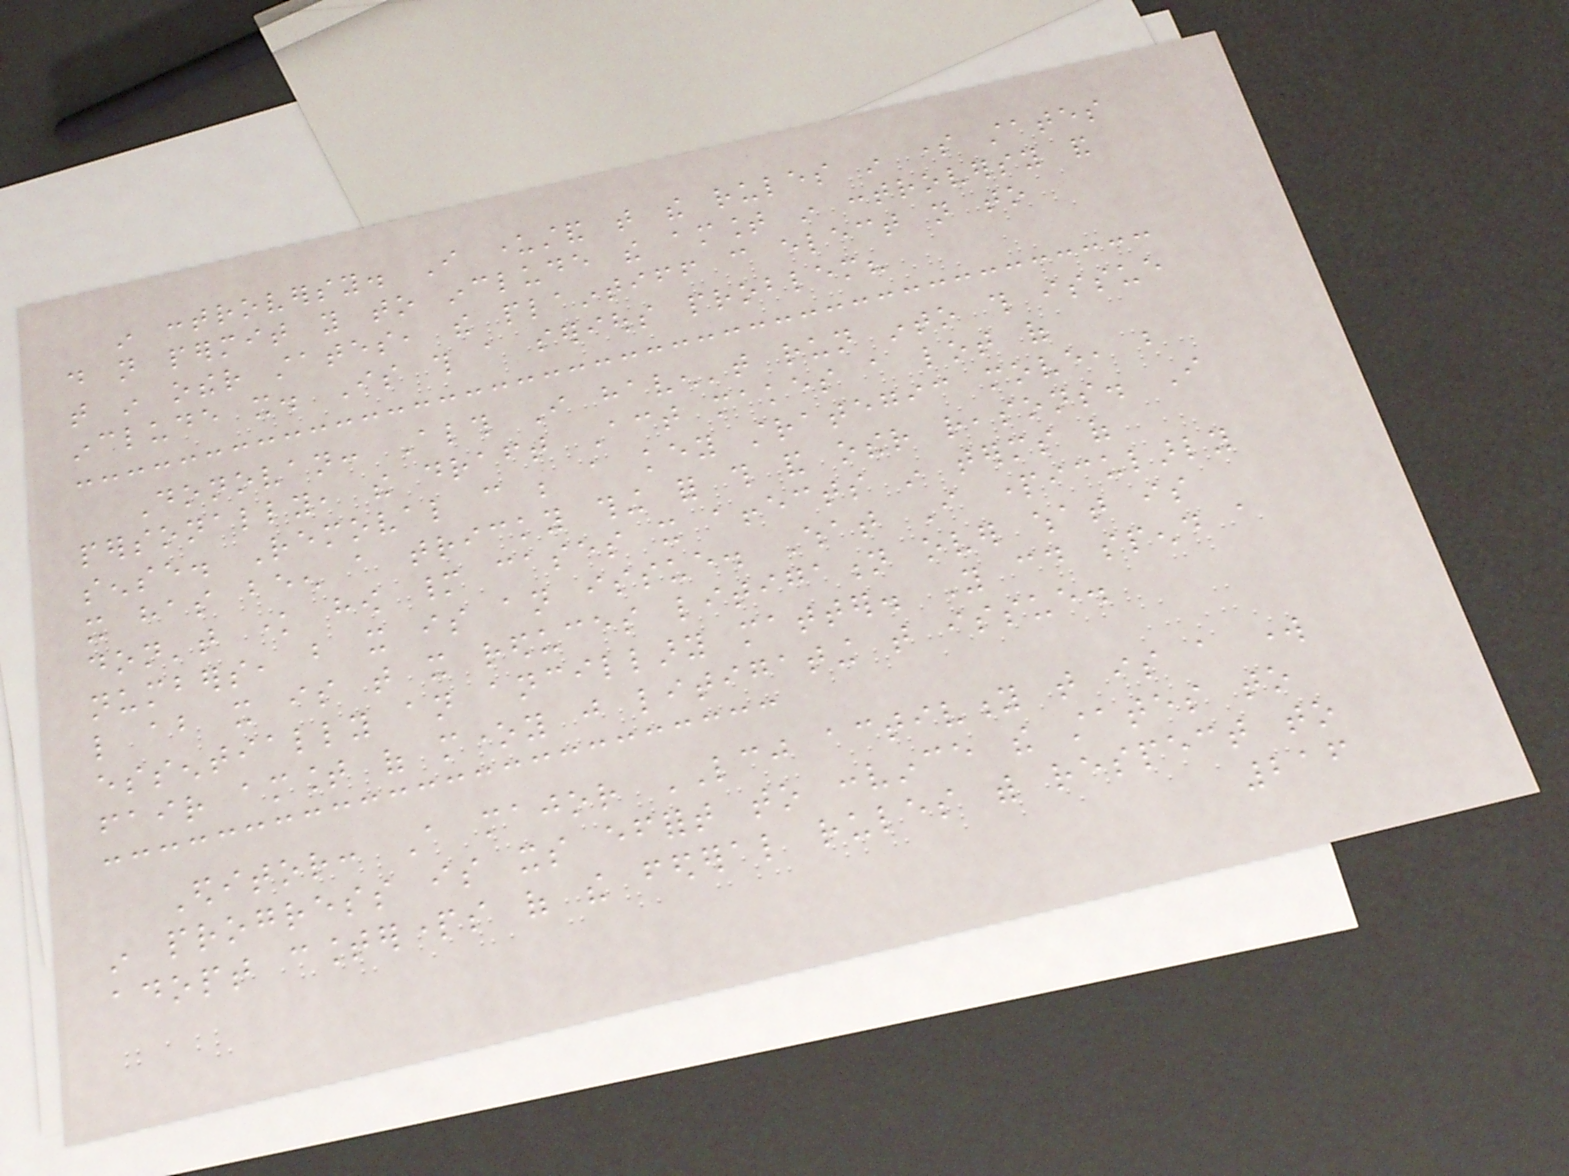in controversy. I understand that the rules in some states
do not permit you to include the amount in controversy and
that in other states, the plaintiff can elect not to
include it. Is this a serious problem?
Donovan: Although I haven't run into this issue
personally, the draft Act makes a lot of
sense. Removal can be a key strategic move, but
it has been a tricky thing for this and other reasons. I
don't know how many cases it affects in terms of
numbers, but it is an issue. What I particularly
like about it is that it reduces litigation over what is
essentially an ancillary matter. You could spend a
fair amount of money just litigating that issue.
Editor: A major LCJ activity that is a work
in progress is its effort to convince the states to
adopt counterparts of the federal rules with respect to
216
